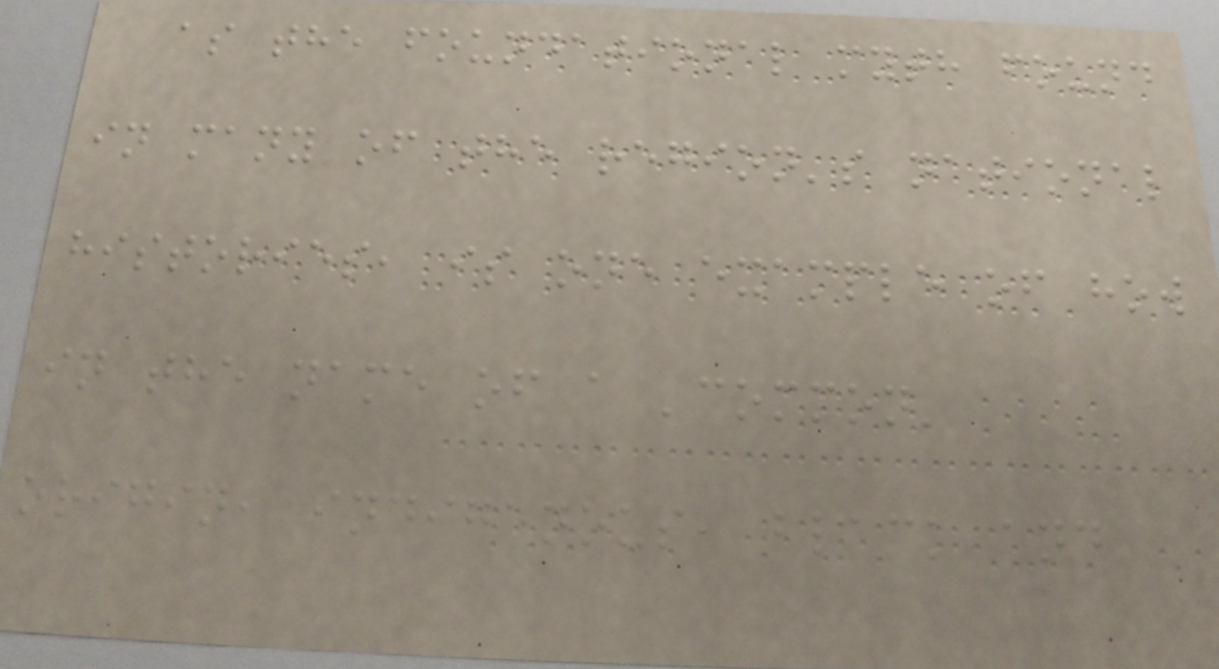as the foundational myth found
in many of the region's national
histories, is one example of how
in the name of a 'common'
origin, indigenous, black and
